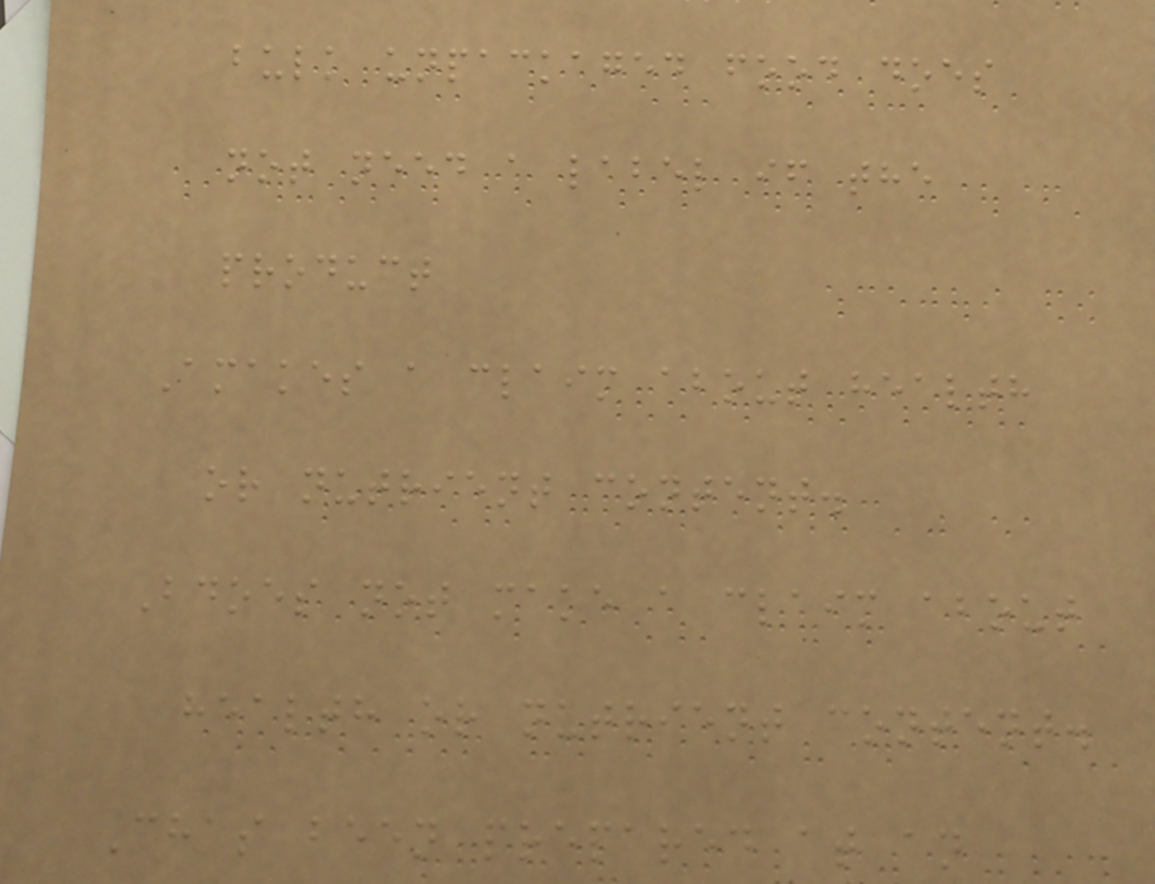bulk unpackaged food does
not need a label if the
product
Amakes a claim about health
or nutrient content.
Bdoes not make a claim about
health or nutrient content.
Chas been prepared at an
